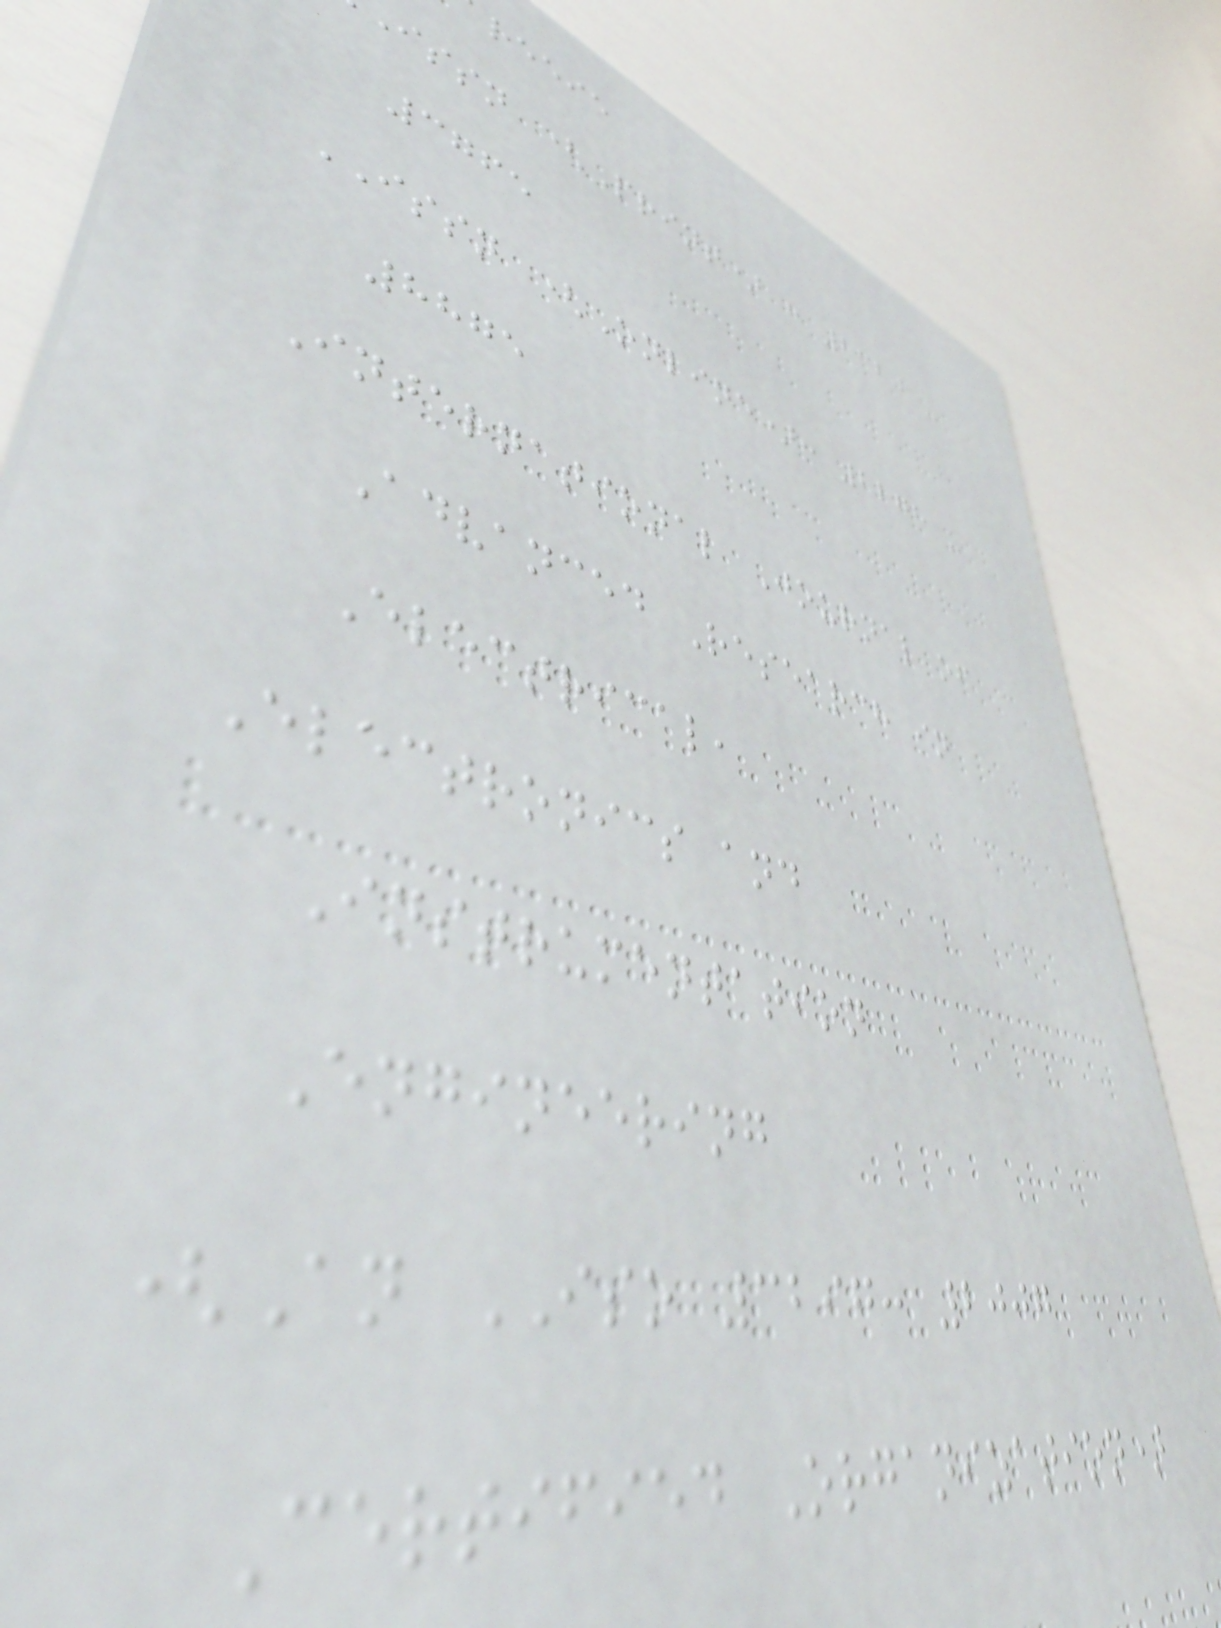reeie
issn (Print) : 2320 -
3765
ISSN (Online): 2278 -
8875
International Journal of
Advanced Research in
Electrical,
Electronics and
Instrumentation
Engineering
(An ISO 3297: 2007
Certified Organization)
